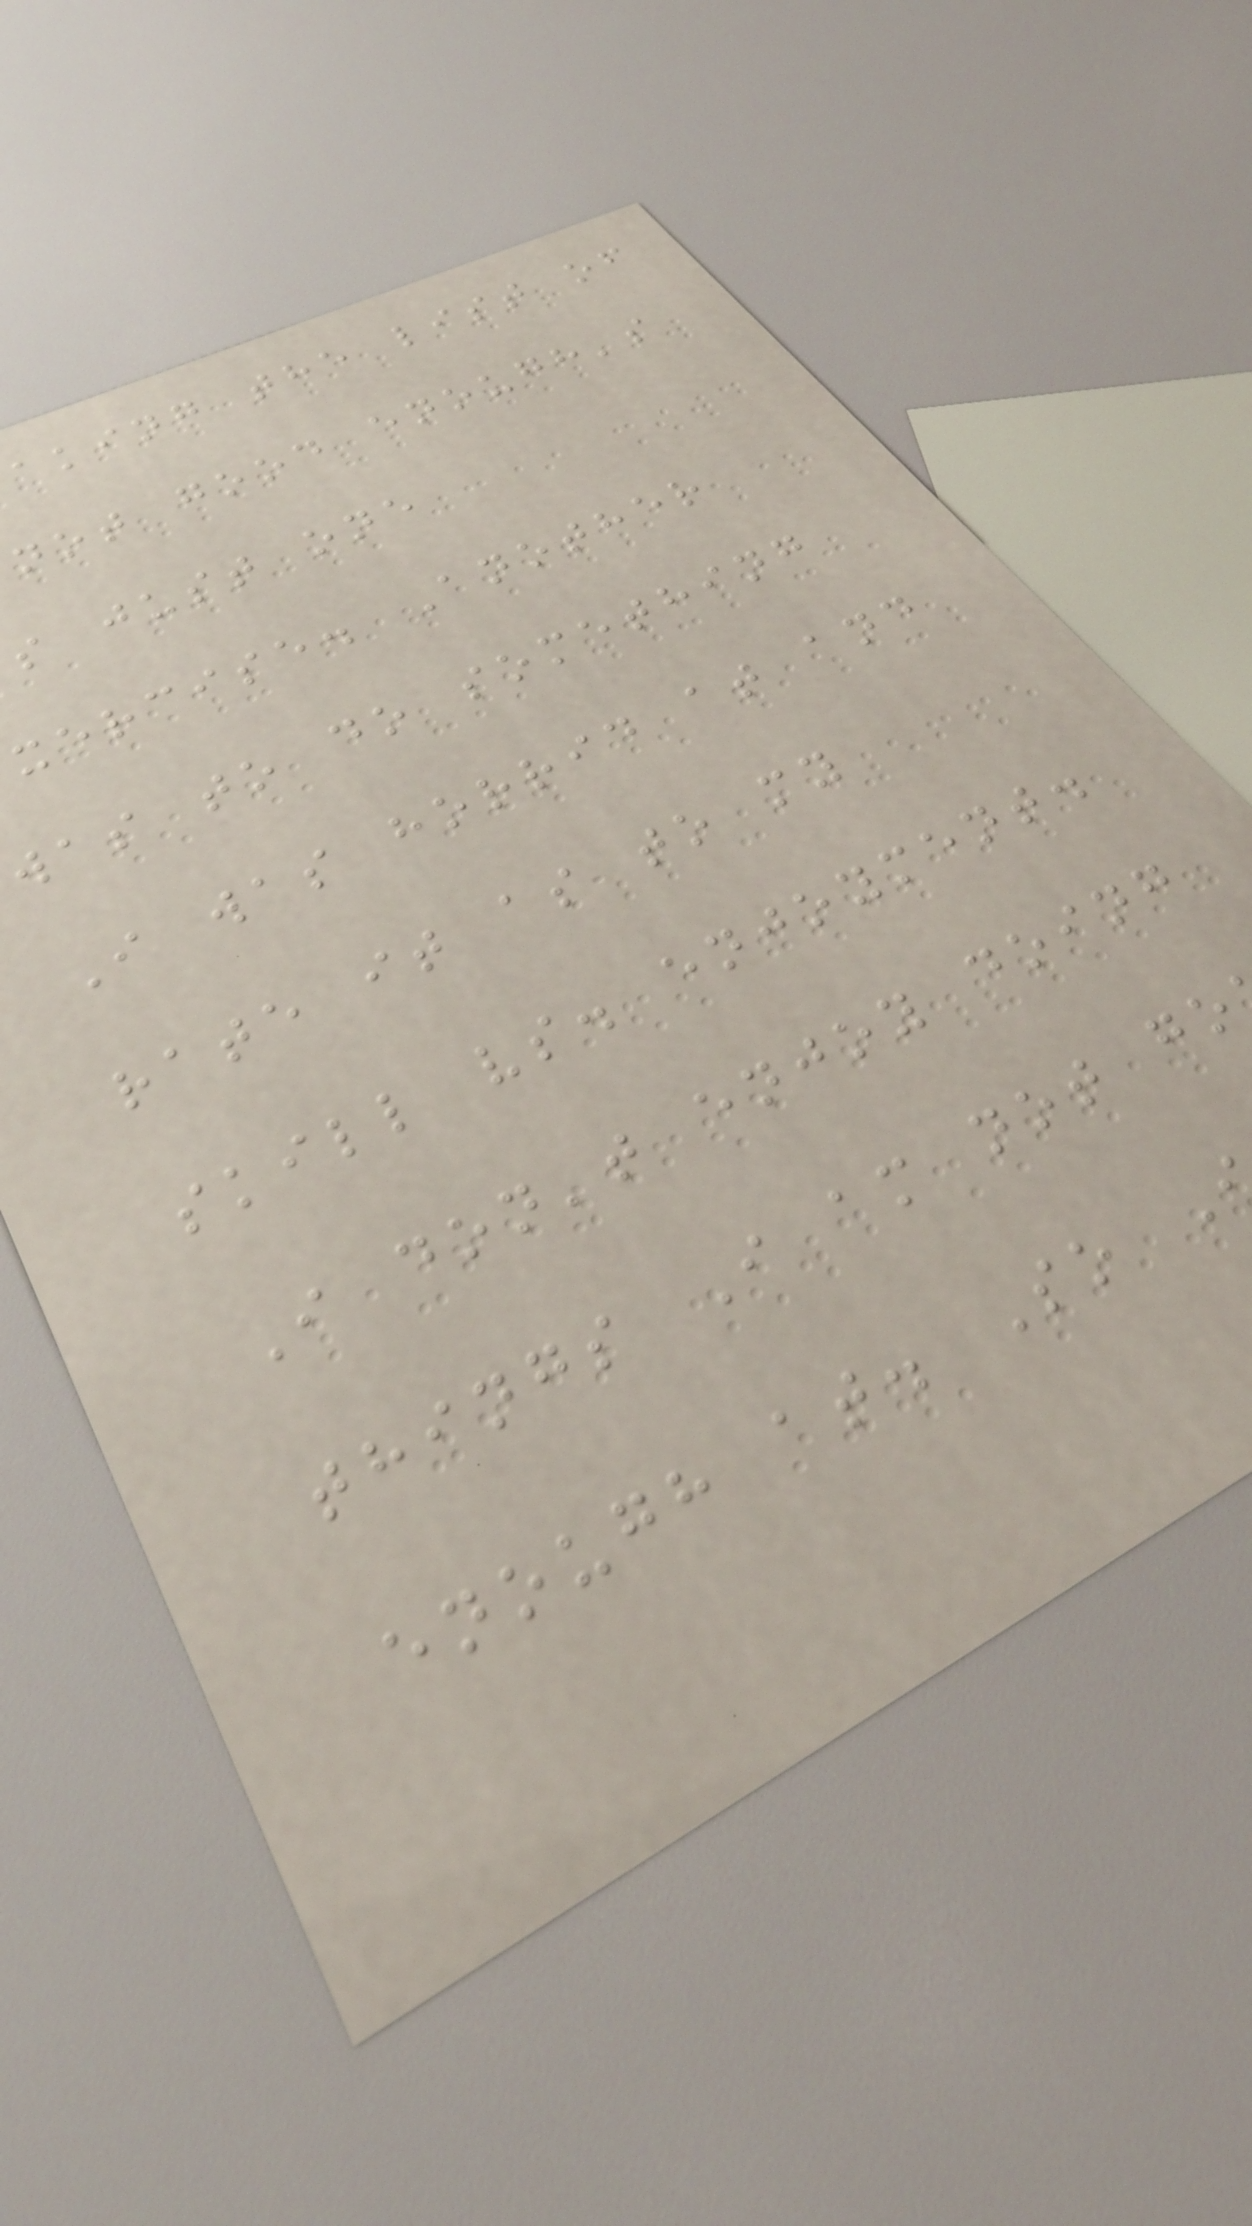aking the list of
not good enough's
s just one
xercise. Another
was to do something
I was horrid at and
rate it as to my
skill vs. enjoyment.
I don't enjoy doing
things I am not go
enough at. So
